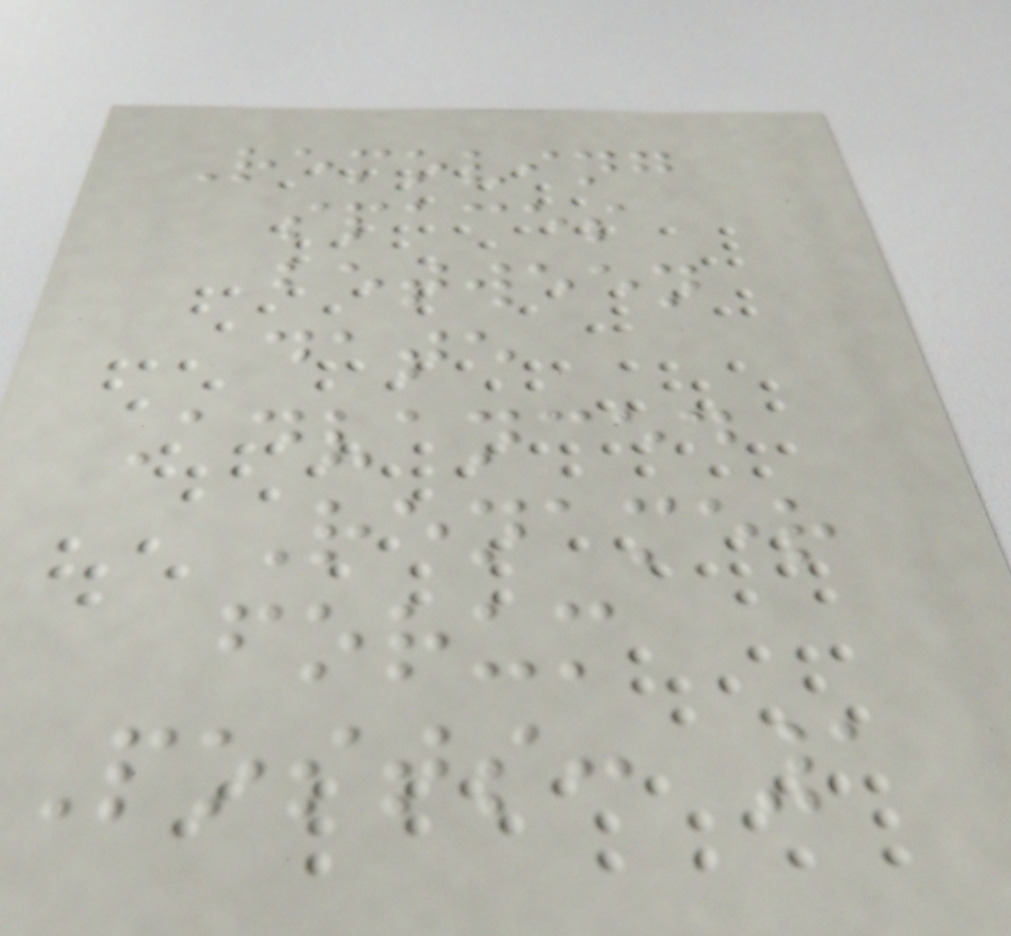Removing
spaces
between
date
Advanced
Renamer
forum
Posts: 1
